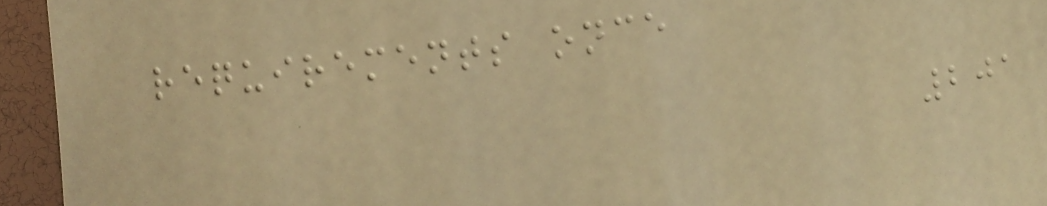requirements once
201
